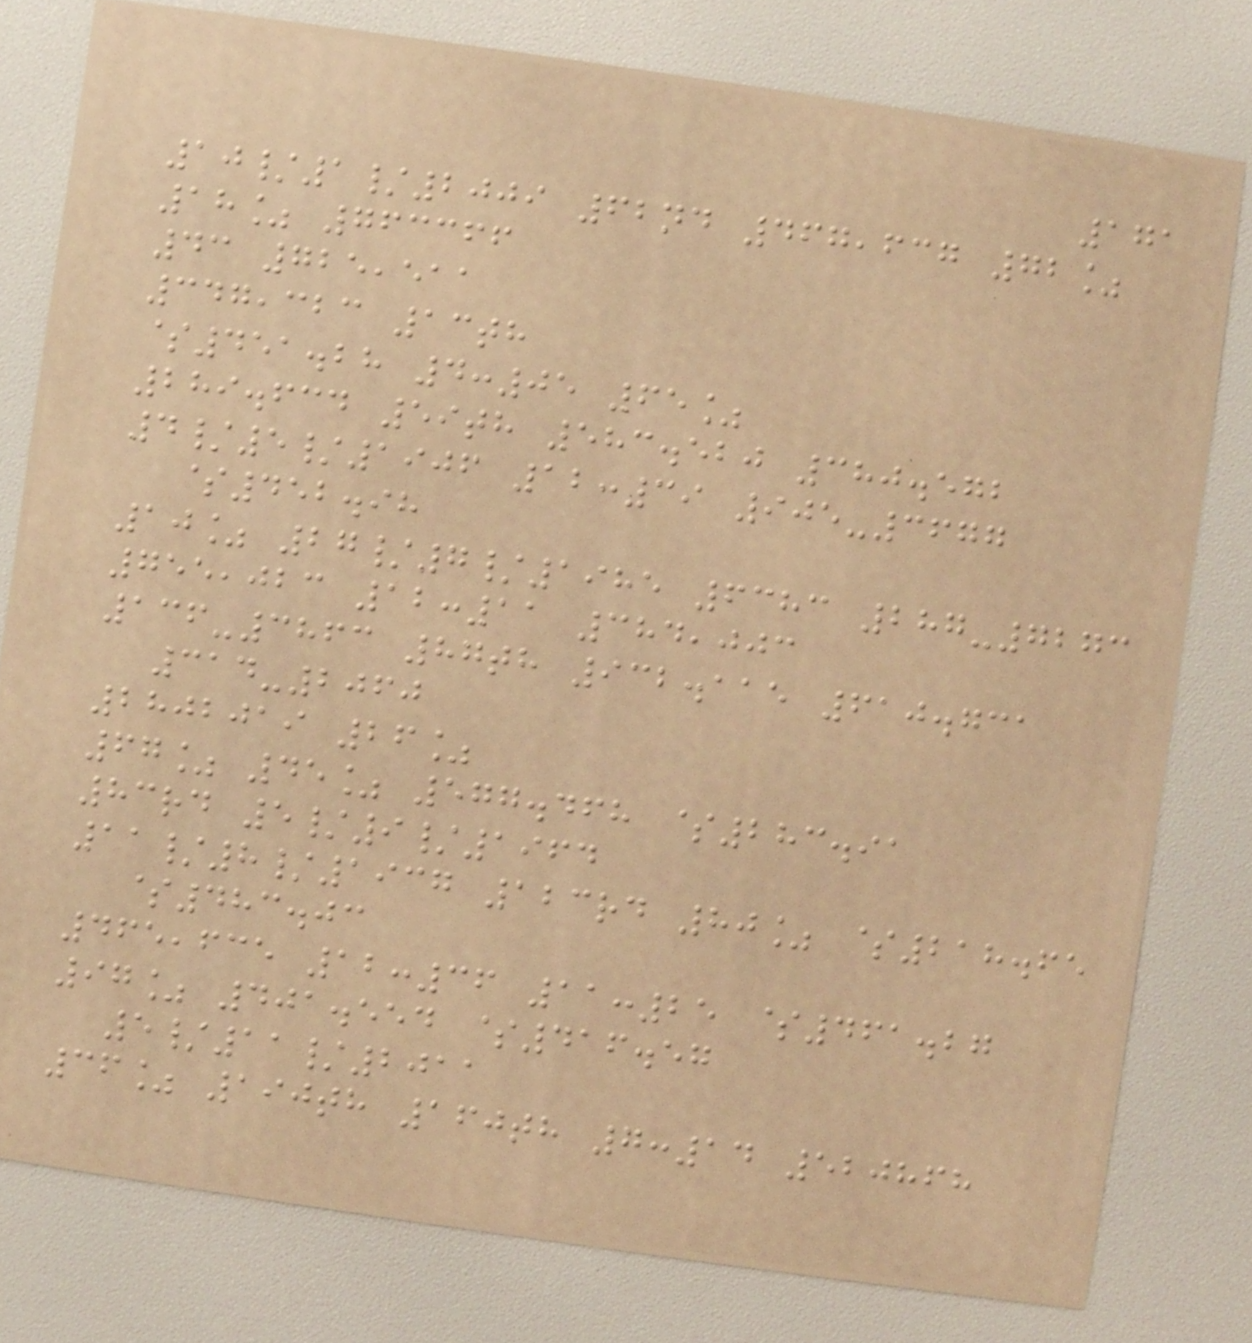171
10/1/2009 62nd 467,637 72%
18% 763366
43 725,511
347,323 13th
$451.28 4:05 65%
289.634 59th 583.520 380.572
4/5/1906 12:39 905-3677
$452.98
10% 27/7/1985 6383 287-7273
755,023 12:11 384,003
136-3863 87th 932.115 610.731
314-2060
2802019 26%
67% 45% 577.468 $283.91
83rd 5/9/1964
11/8/1937 123rd 80% $218.65
$483.03
465,635 12:36 11:25 $461.27
97% 401.554 $416.57
5/11/2011
36% 190th 160th 7:14 520868
